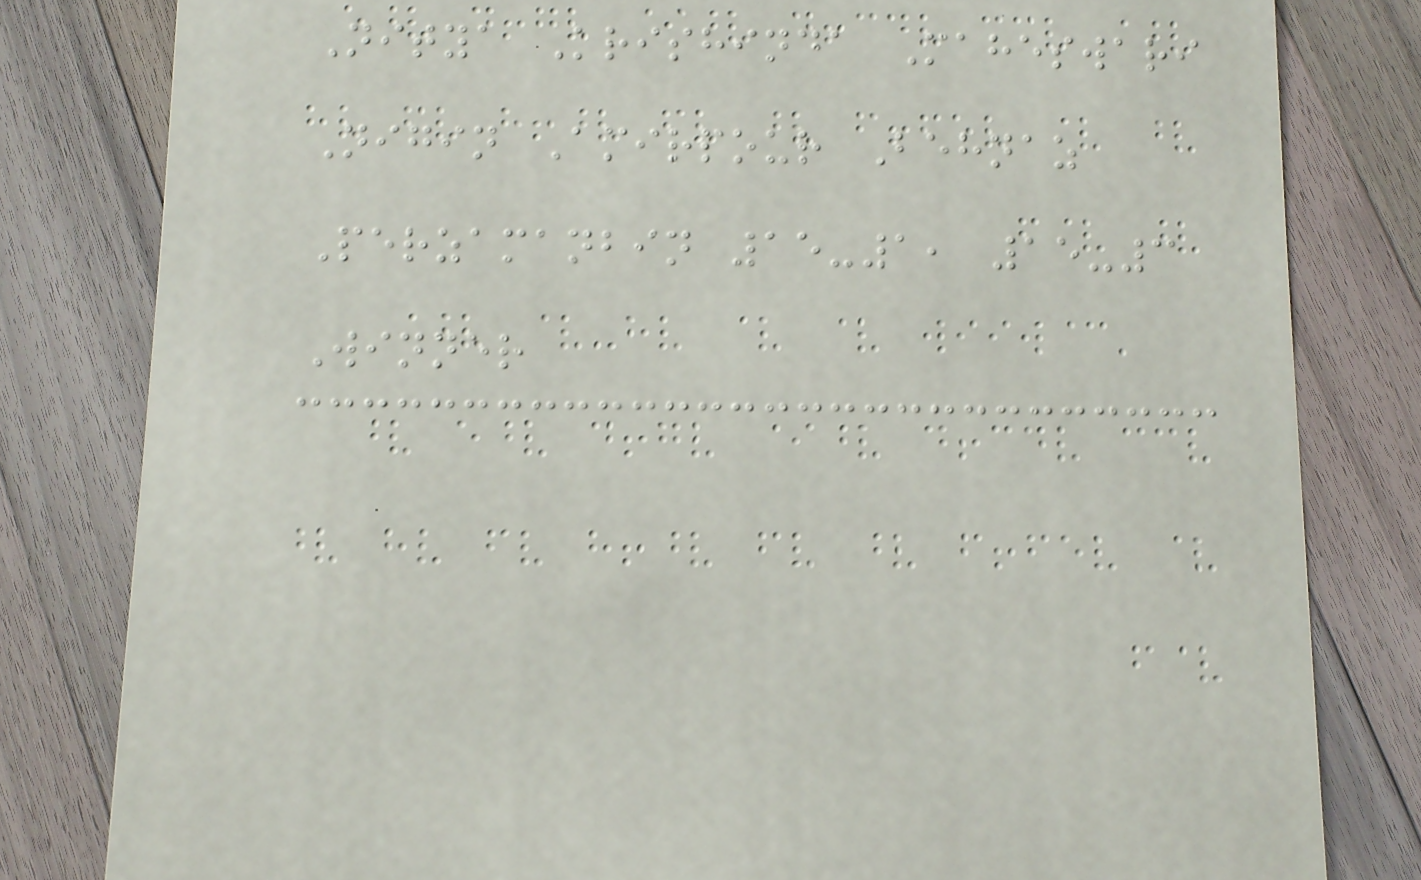Nitya Krishinda Maheswari
Nigin Amirpour Behnaz
Perzamanbin 15-1, 15-3
Winner
